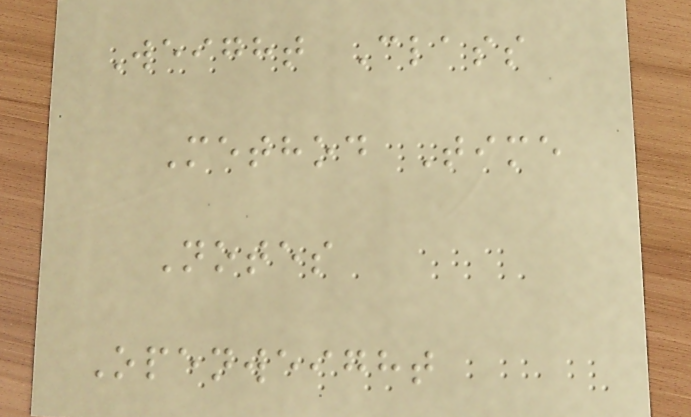Weight Class
Method Time
Notes
Openweight
